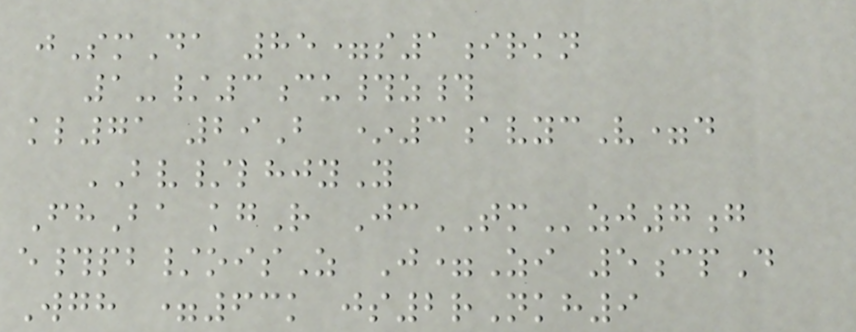jSmDa 85=s1irkn
1-/3cu#z#
kl71 29B *3avycV=d
BV/lhjyY
FhBa kgR JcTMzj7g
e#pb/oisZ J=Zi 5cpD
Wgh =63k js2rNkh9
